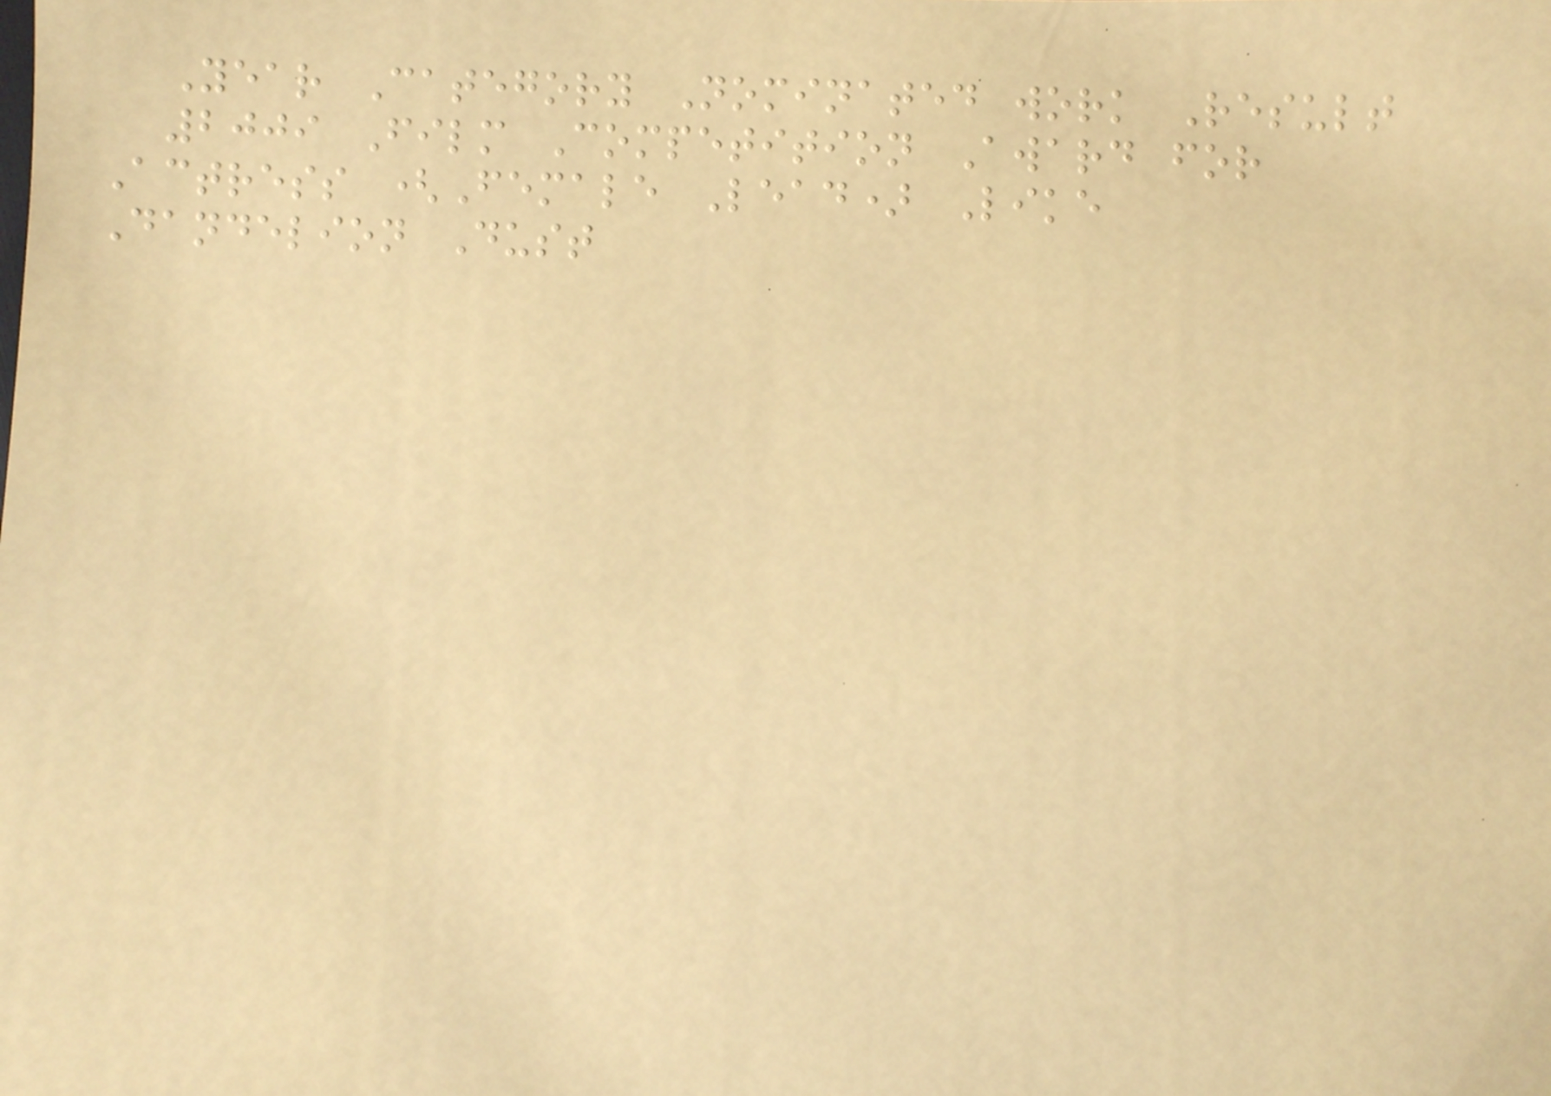Year Category Nominated work Result
2009 Film Competition Award for
Actress (Female Lead) Like
Dandelion Dust
